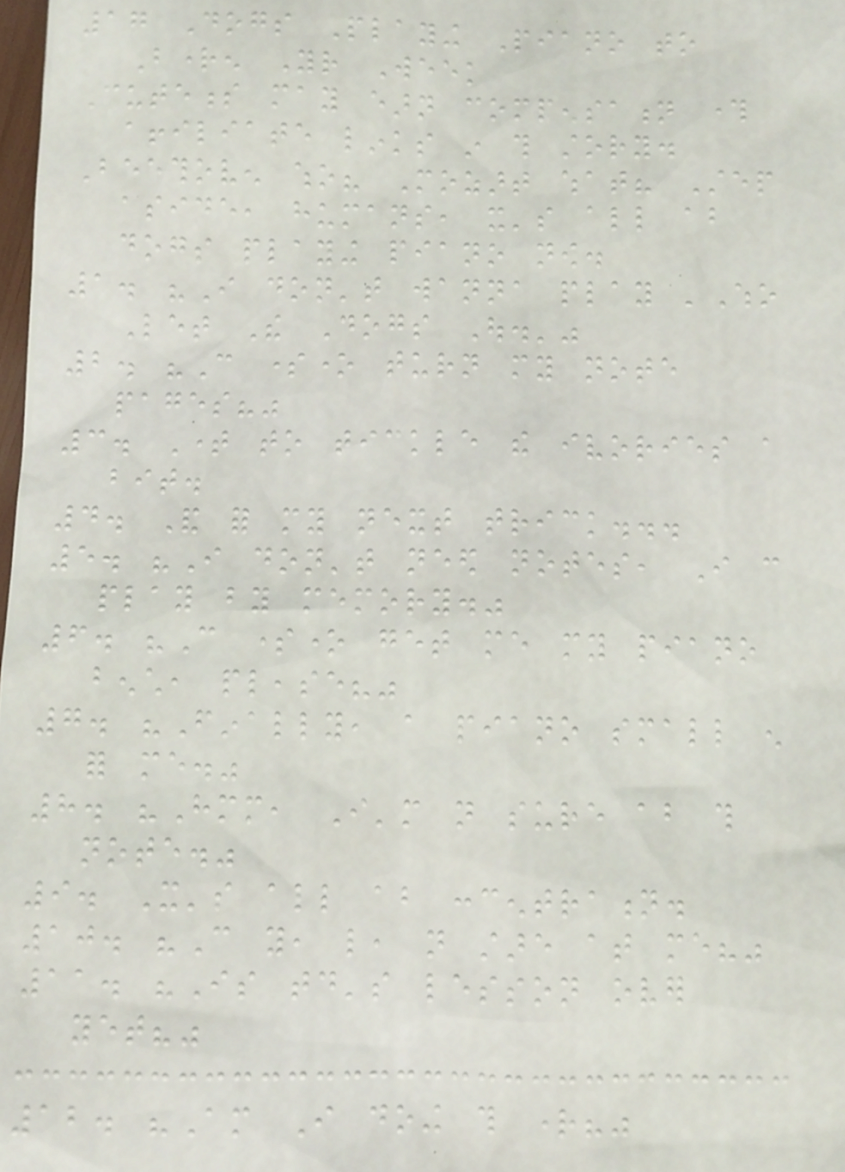17 Dogs Playing Piano to
Brighten Your Week
Cuteness may earn compensation through
affiliate links in this story.
Beethoven who? Mozart what? Step
aside, humans, it's all about
dogs playing piano now.
1. "I don't wanna play 'Who
Let The Dogs Out.'"
2. "Can someone turn my note
pages?"
3. Time to tickle the ivories a
bit.
4. And for my next trick...
5. "I don't need notes, I can
play by memory."
6. "Can someone get me my piano
bench, please?"
7. "Finally, a piano small enough
for me."
8. "Hmm, I'm not sure about this
note."
9. It's all about concentration.
10. "Can you, like, not stare at me?"
11. "Is today's lesson over
yet?"
12. "Am I doing this right?"
